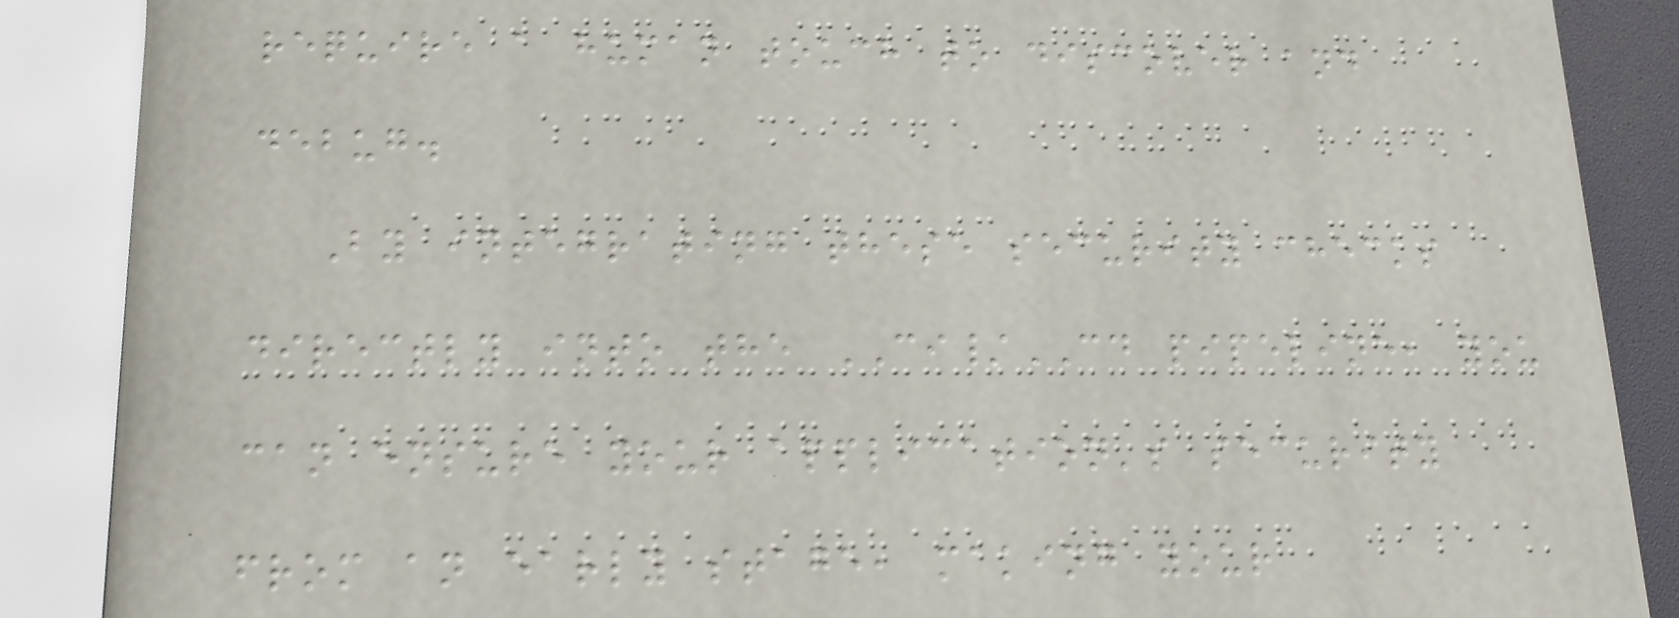require a human touch to discover and
debug.
By integrating these security checks
directly into the CI/CD pipeline, you
can ensure your application's security
from an early stage, making your
